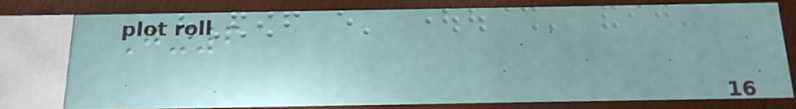G-6
